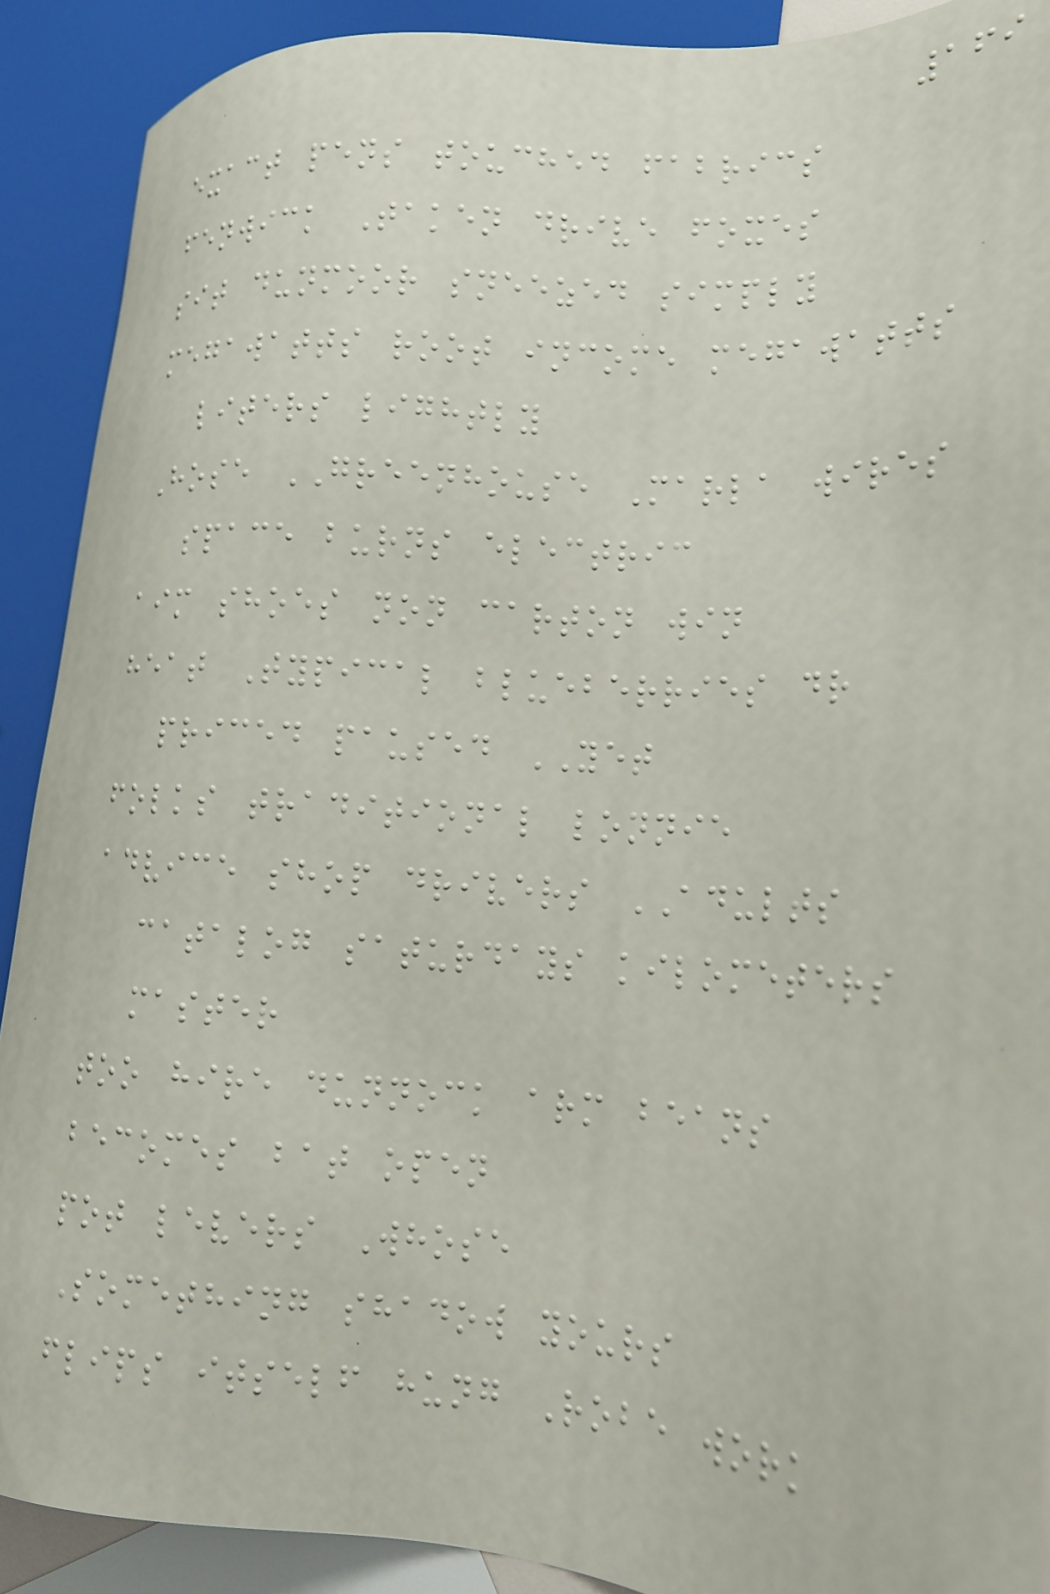169
exact pens touched fabrics
fenwick Taken drive foxes
sit dunmoor sneezed simply
megawatts root income megawatts
liters lightly
Hose GREENHOUSE Marla wires
space burns electric
aim shoes non carton win
heat Typical blueberries dr
priced paused YET
folks traditional lonnie
advice shop drivers ADULTS
catalog saturdays kilometers
master
too hire dunnock arm beans
becomes bat open
pot levers Whose
Something shadow yours
flips itself hung Robe work
